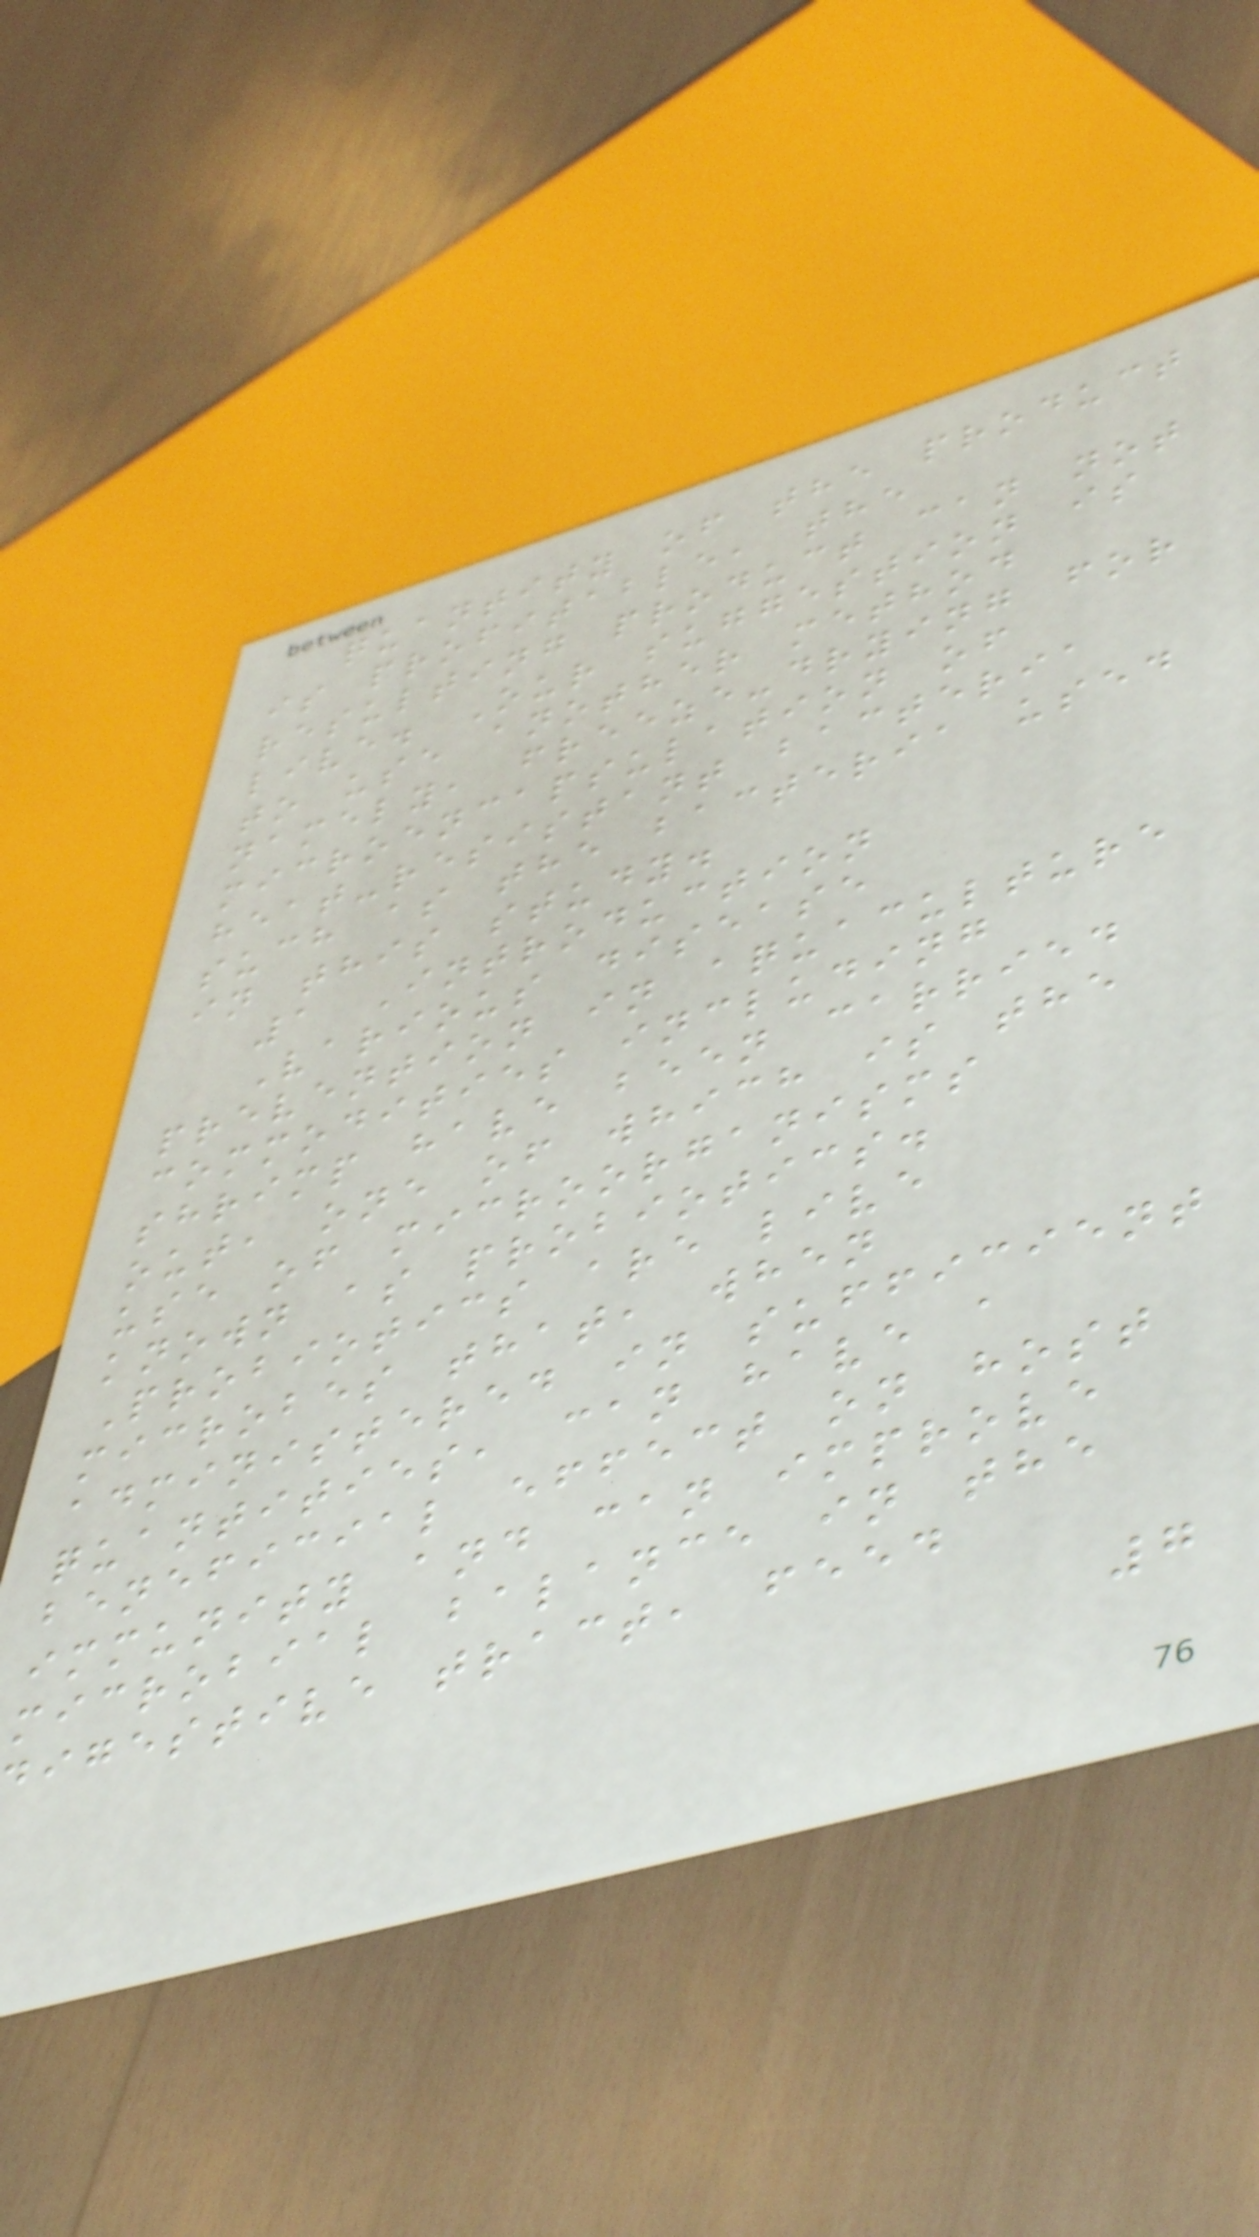quantity of the product
is profitable, the
resulting product can not
live. Our suggestion is
to use another method
namely, freeze-drying for
microencapsulation of
heat-resistant bacteria
such as the bacteria used
in this study.
1 Introduction
Various disease
prevention in aquaculture
commodities including
shrimp have been carried
out, one of which is the
use of microorganisms
known as probiotics.
Probiotics are live
microbes that, when
administered in sufficient
quantities, can have a
beneficial effect on host
immunity and can improve
microbial balance in the
igestive tract, feed
7
